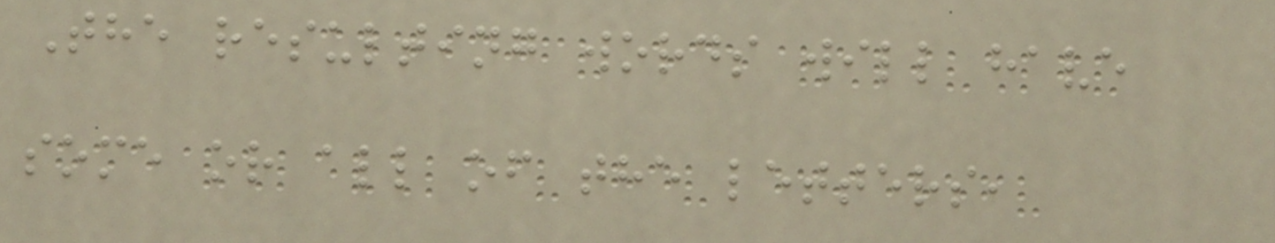The resulting words will have
some or all of the letters,
